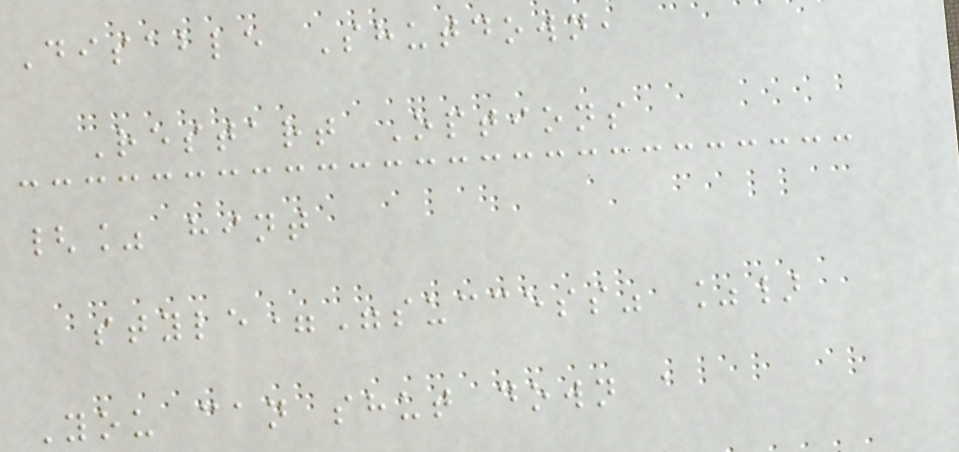Disable Shutdown,
Restart Options
{% hint
style="success" %}
You can shut down a
